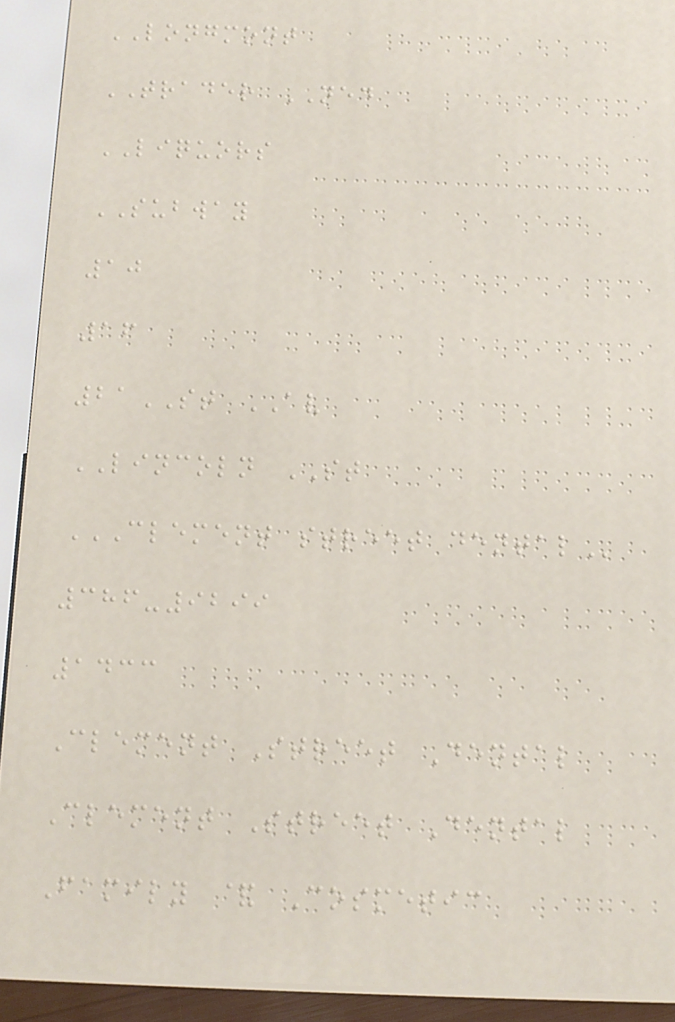LONGMONT
TRADER NED
LIQUORS
SUBWAY
10
16
21ST AV
LINCOLN ST
CLEMENT STREET DENTAL
386-9299
1433
Clement Street Dental
Clement Street Dental
Family & Cosmetic
